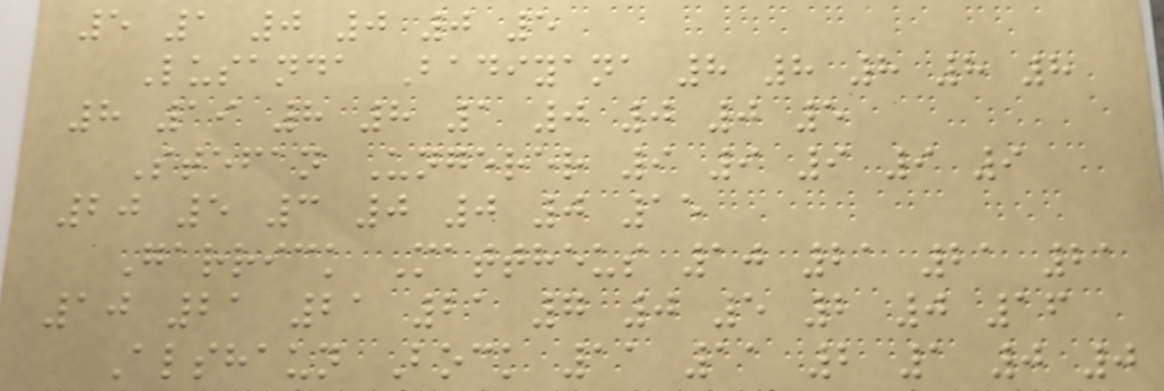5 1 0 0 0 5
Lusanda Badiyana 8 8 8 8 8
8 19 8 8 1 0 0 0 5
Stefan Ungerer 9 9 9 9 9
20 5 3 0 0 0 15
Garrick Mattheus 10 21 21 21
10 21 21 21 7 0 5 2 0 16
Alshaun Bock 11 11 2 1 0 0
